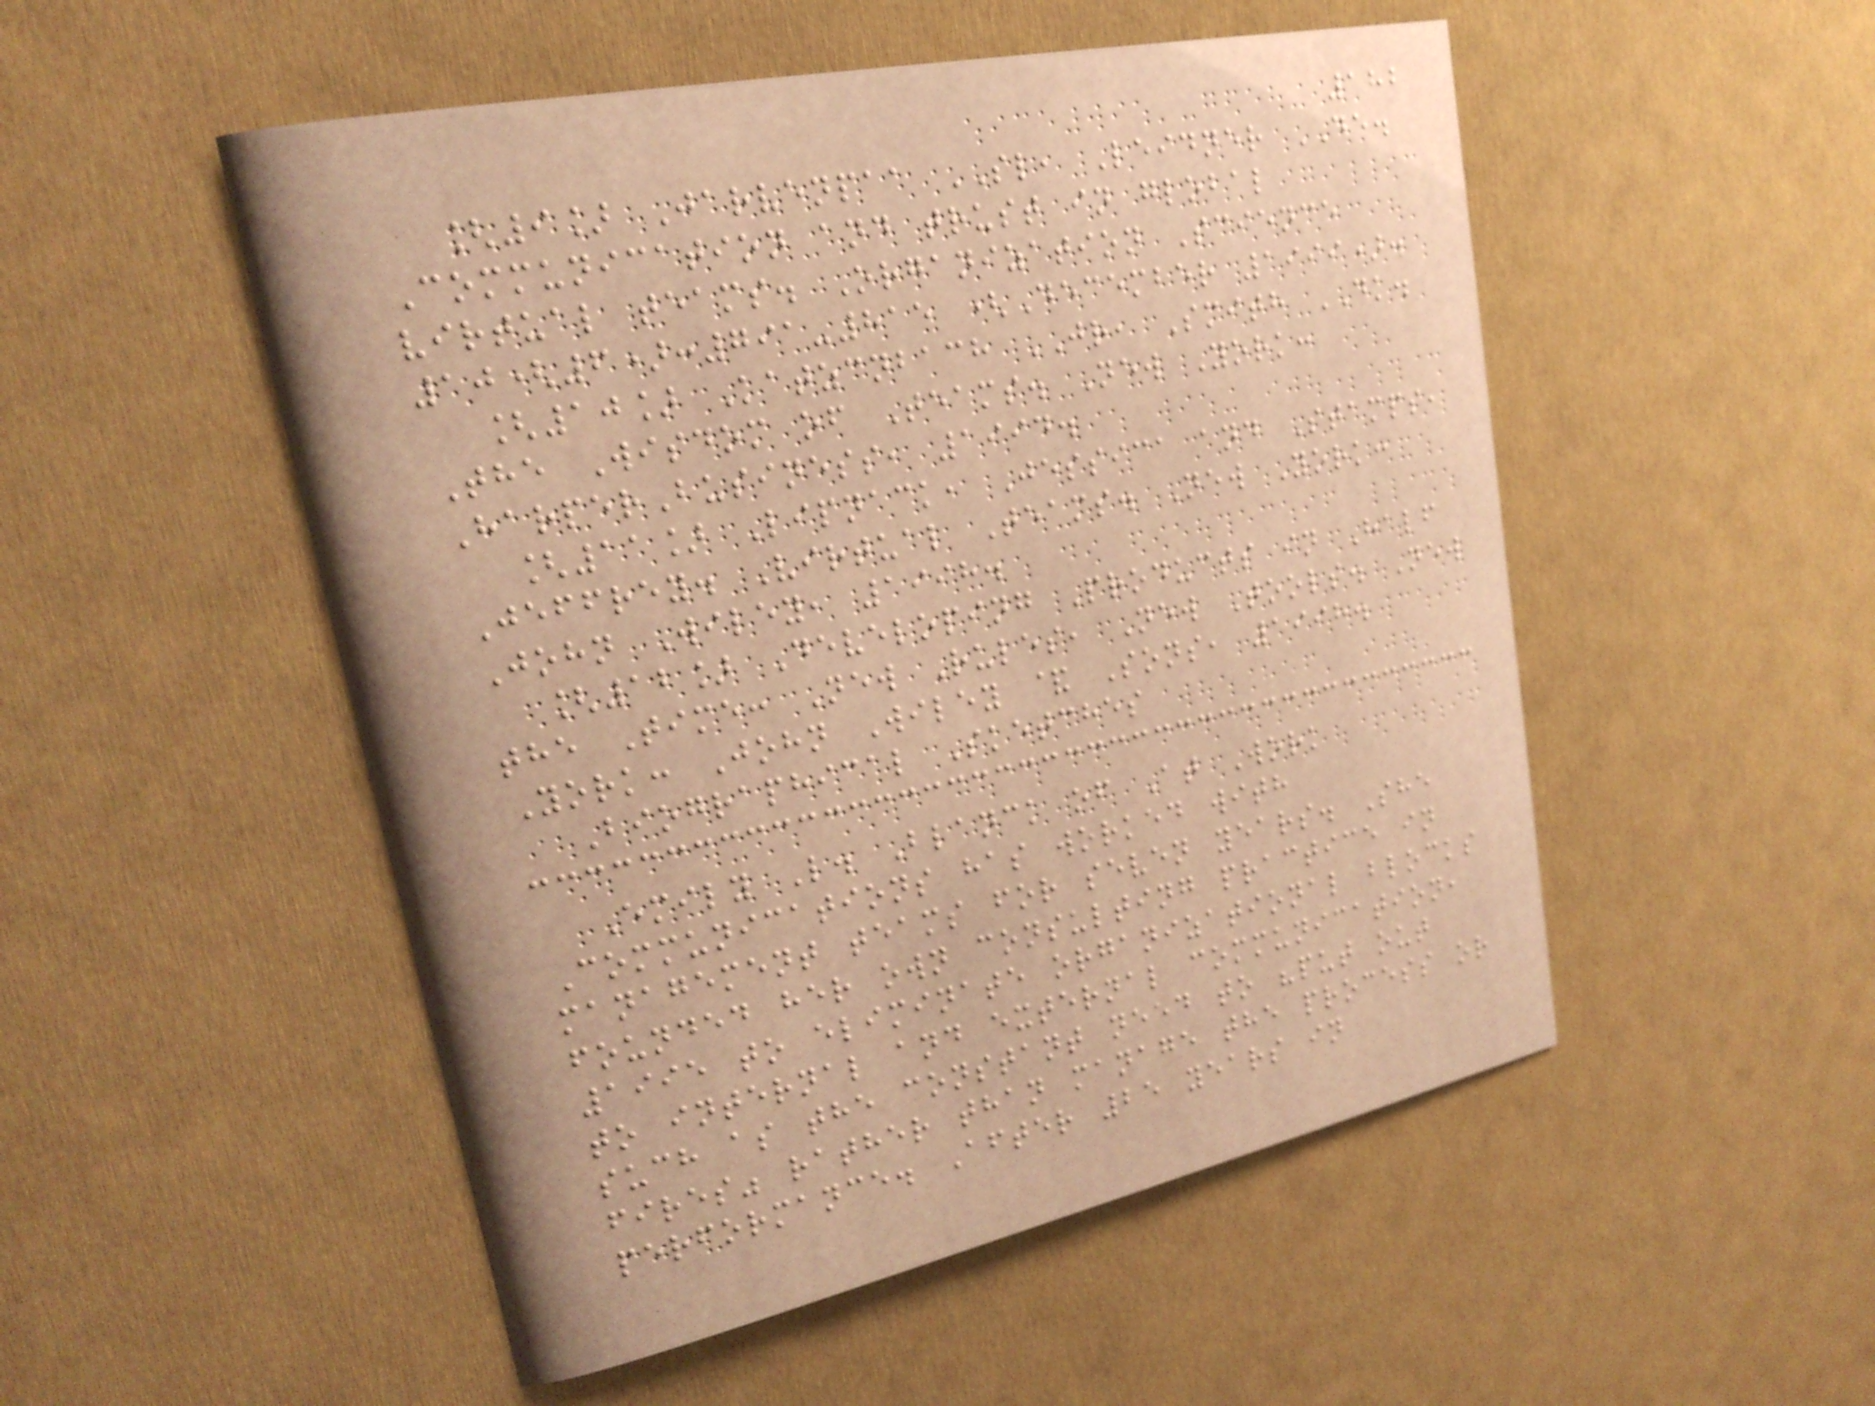182
[9] Jarvenpaa SL, Leidner DE.
Communication and trust in global
virtual teams. Organization Science
10(6):791-815 (December 1999).
[10] Katzcnbach JR, Smith DK.
The Wisdom of Teams. New York:
HarperBusiness, 1994.
[11] Lipnack, Jessica and Stamps,
Jeffrey. Virtual Teams. New York:
John Wiley, 1998.
[12] Developing Products in Half
the Time: New Rules, New Tools. New
York: John Wiley & Sons, 1998.
Biographical Sketches
Emily L. Blanck of At Work
Communications has worked with
management teams for seven years. She
founded her own consulting practice in
1995 to eliminate organizational blocks
to internal and external communication,
such as the constant need to "put out
fires" rather than manage the process or
performance. After 25 years in
